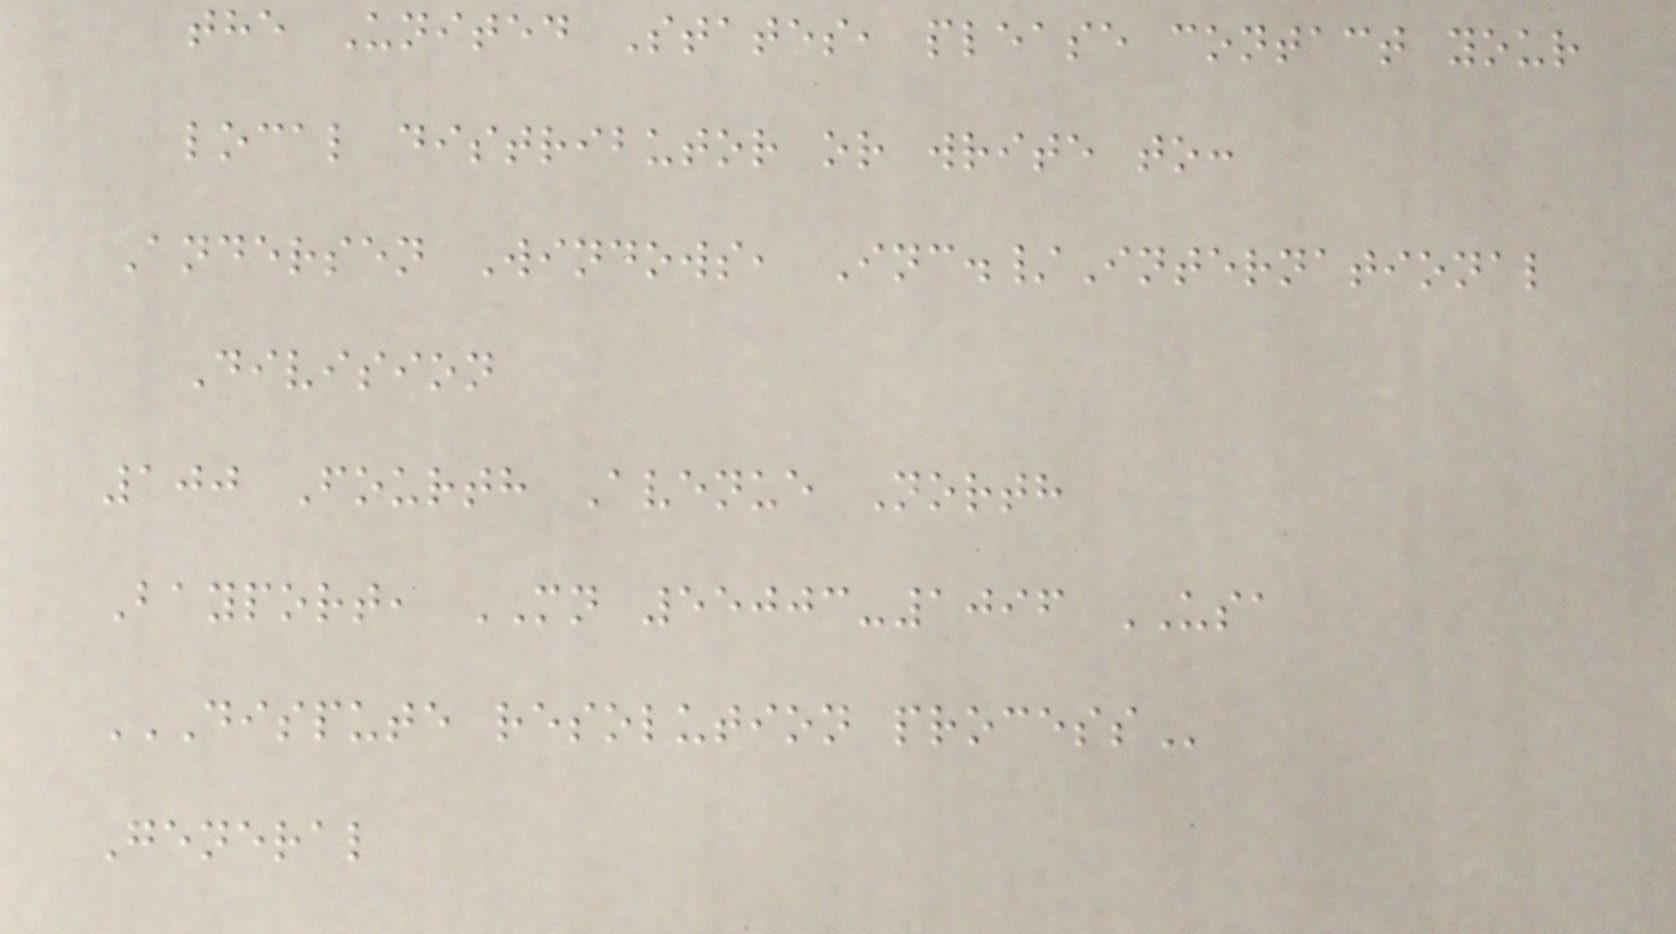the United States, please contact your
local distributor or write to:
Andersen Windows, Inc./International
Division
100 Fourth Avenue North
Bayport, MN 55003-1096 USA
DISPUTE RESOLUTION PROCESS
General
